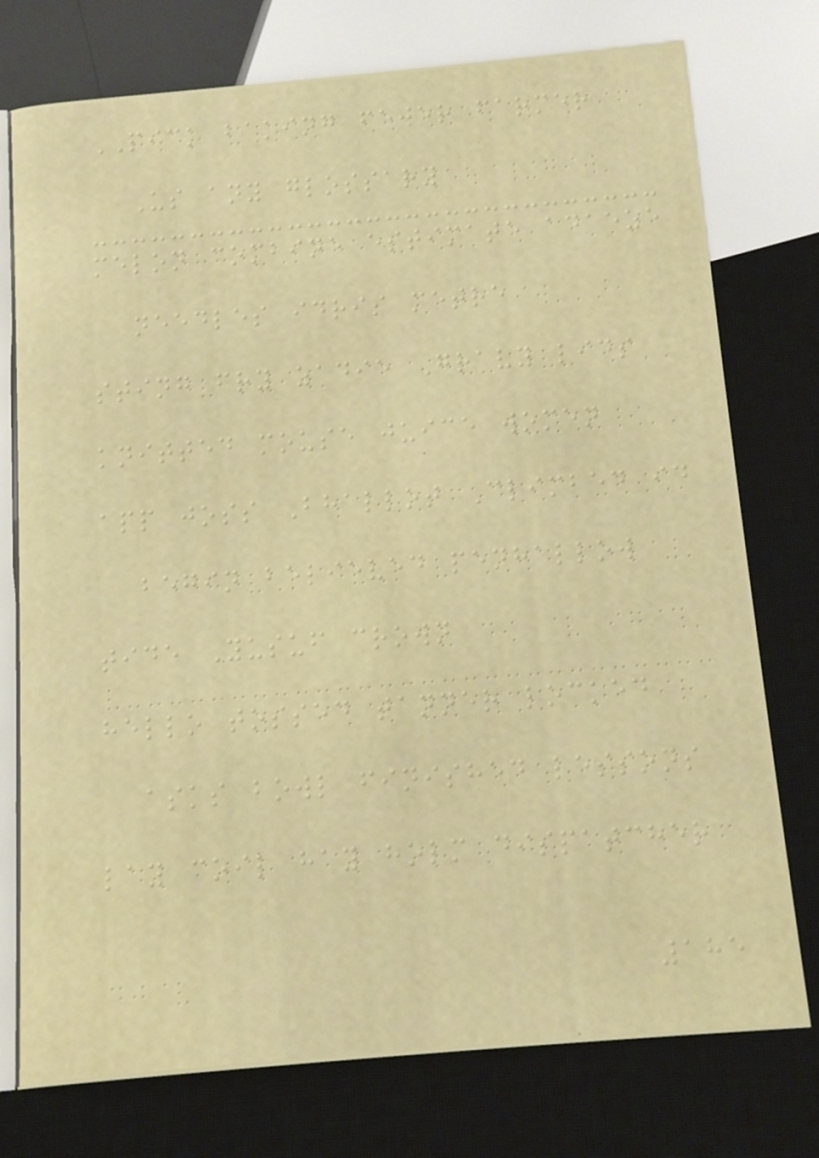PICK baking fewer farmer
Us any glossary
melon combine estimate adaeze
needles idris metre
sting fry zadie Gravy lids
knitted mouse juice women
app joss Bhallot Climbed id
begin believed penhallow
tide Yusuf crown
hello tossed tanner locked
asks bowl finished lessons
lay coil hay holm dispatcher
185
